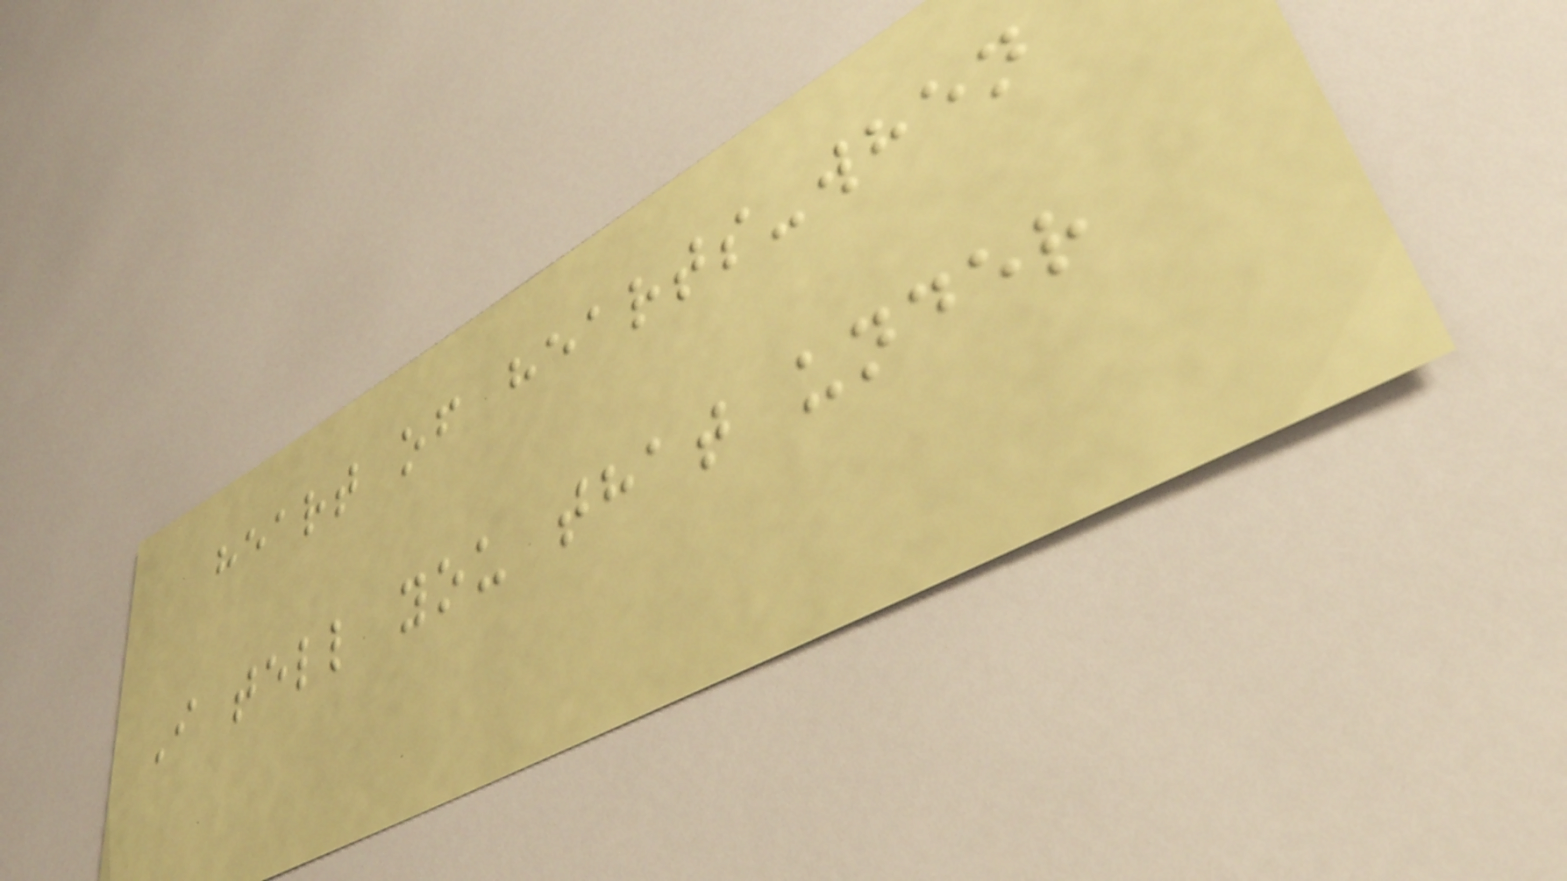heart of hearts-when
I tell you that under
